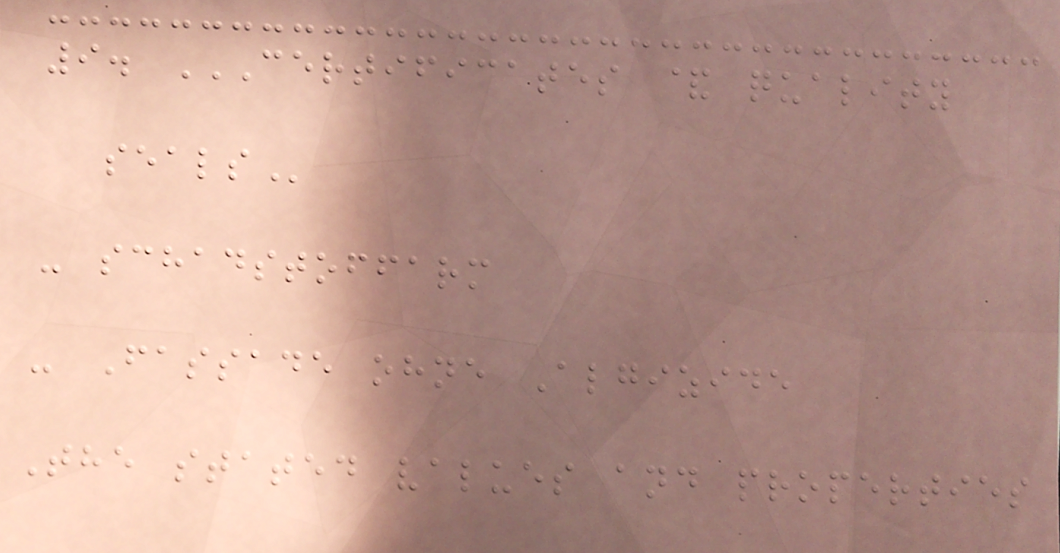9. CERTIFICATES & QUALITY
SEALS
- schadstoffarm
- Fassade ohne Algizide
The stated values and properties
